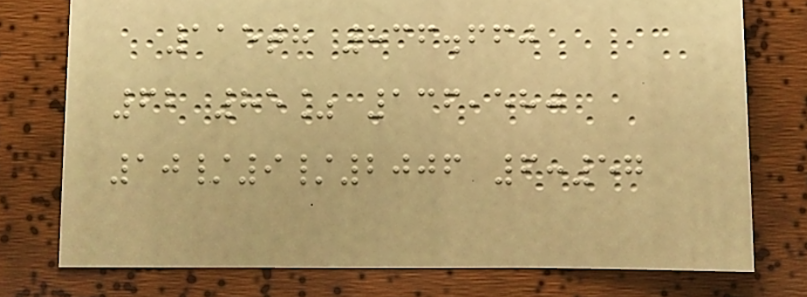115th 836.660
62 85% 136,580
10/9/2006 6:57
